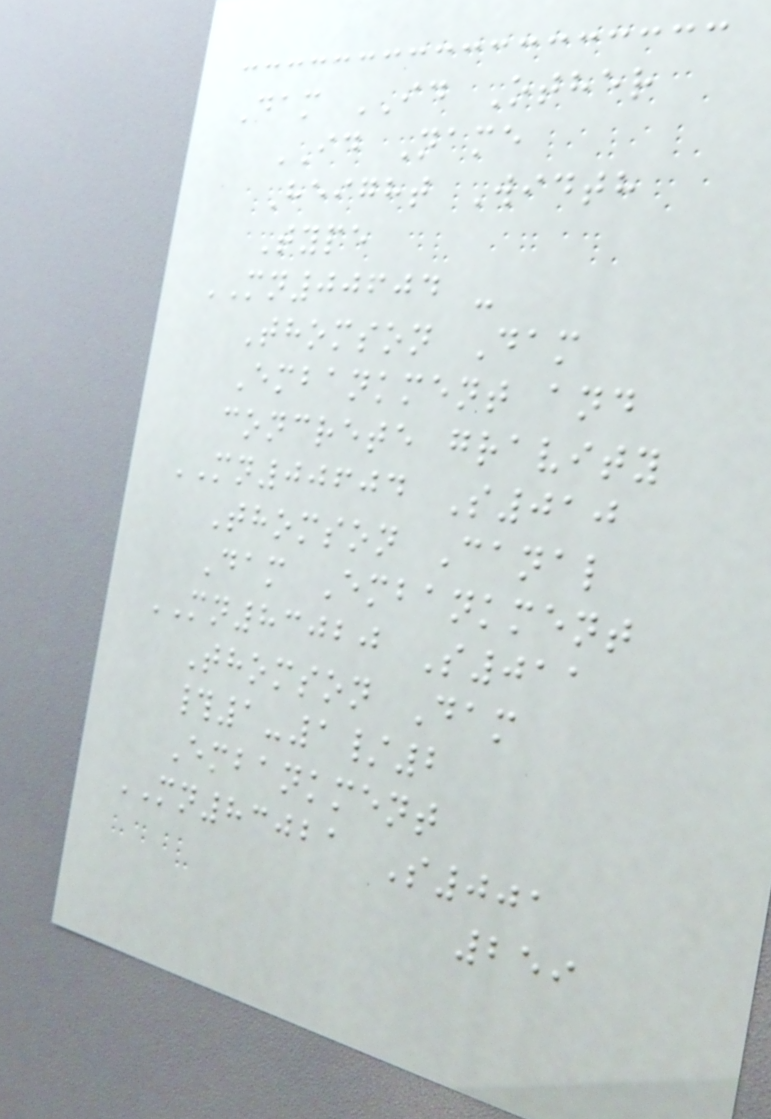Dam ID Other
ID Name
Height Width
Type
MN00604 -
Thomson Dam
Embankment and
concrete gravity
MN00604 S010
Thomson Canal
Dam Embankment
MN83020 S011
Thomson Dam
#1-1/2
Embankment
MN83021 S001
259
